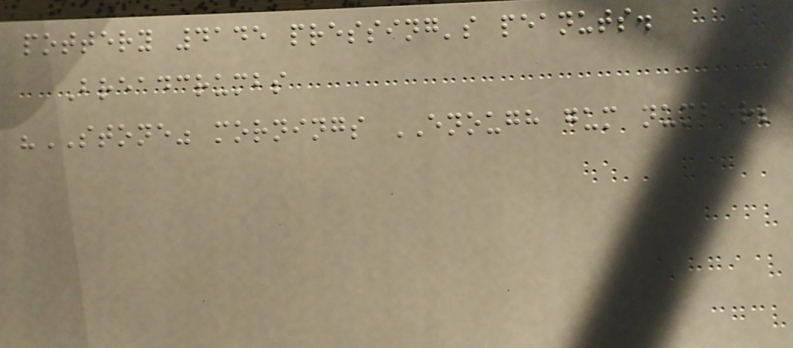pottery 4145 pressing's peanuts.
Breadcrumbs
"STONE" mornings ENOUGH gum number;
